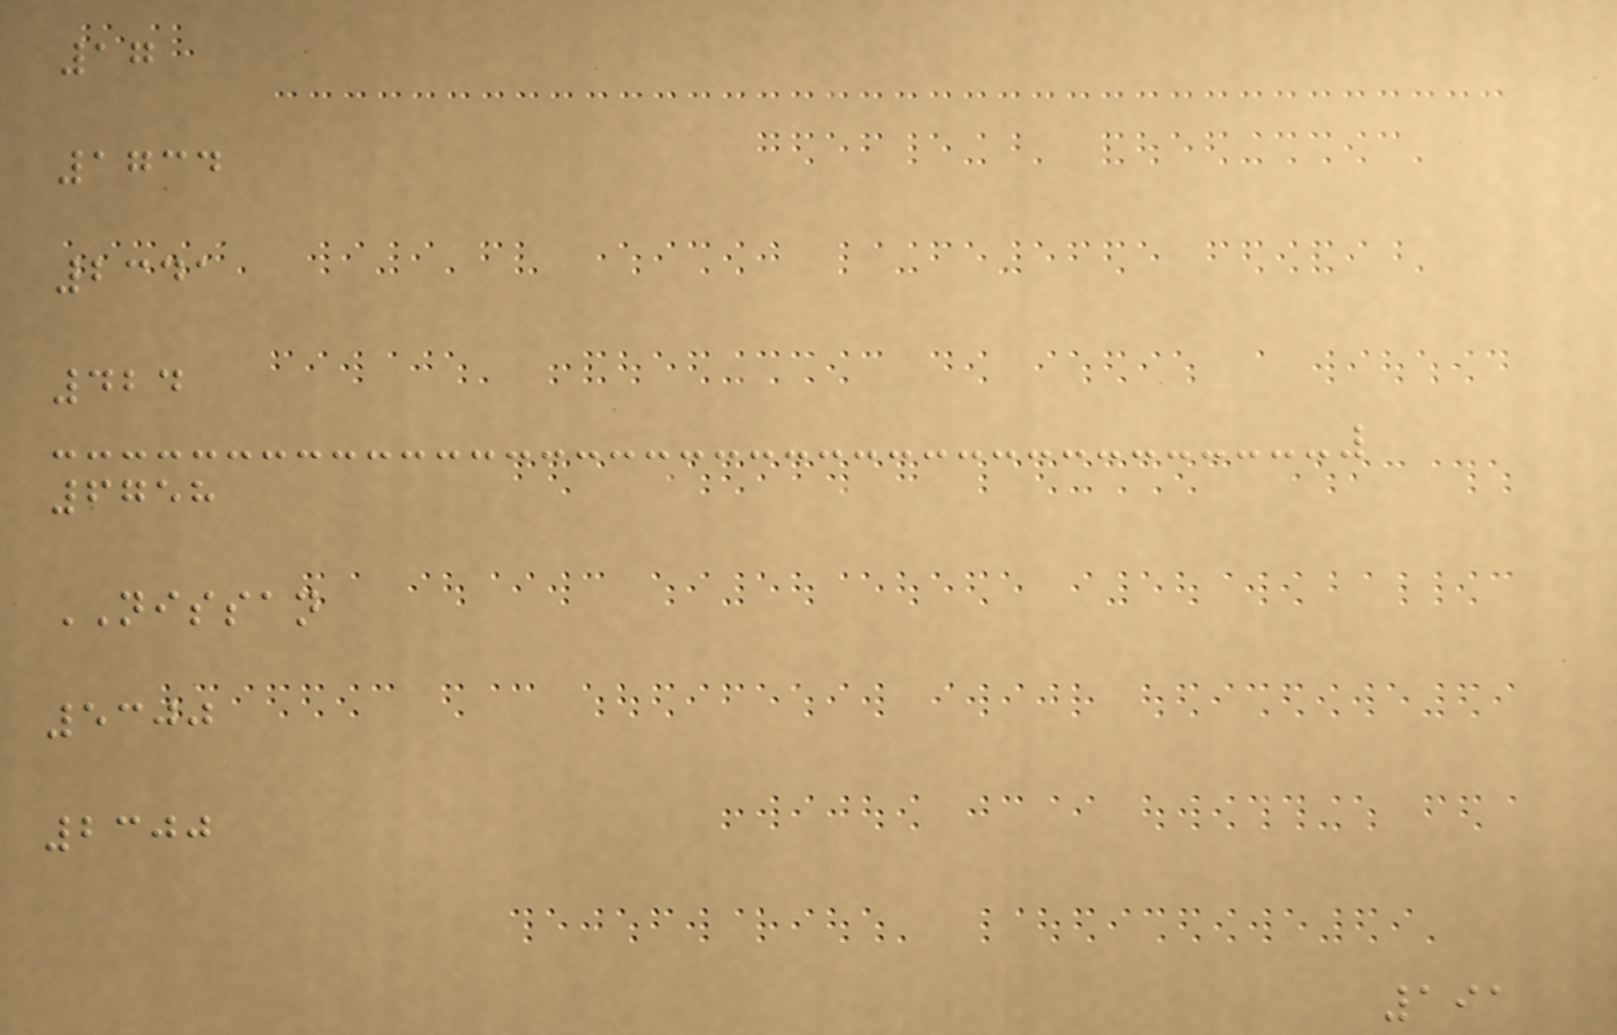17
1734
2341
424
6758
NISSAN
5300
2300
191
